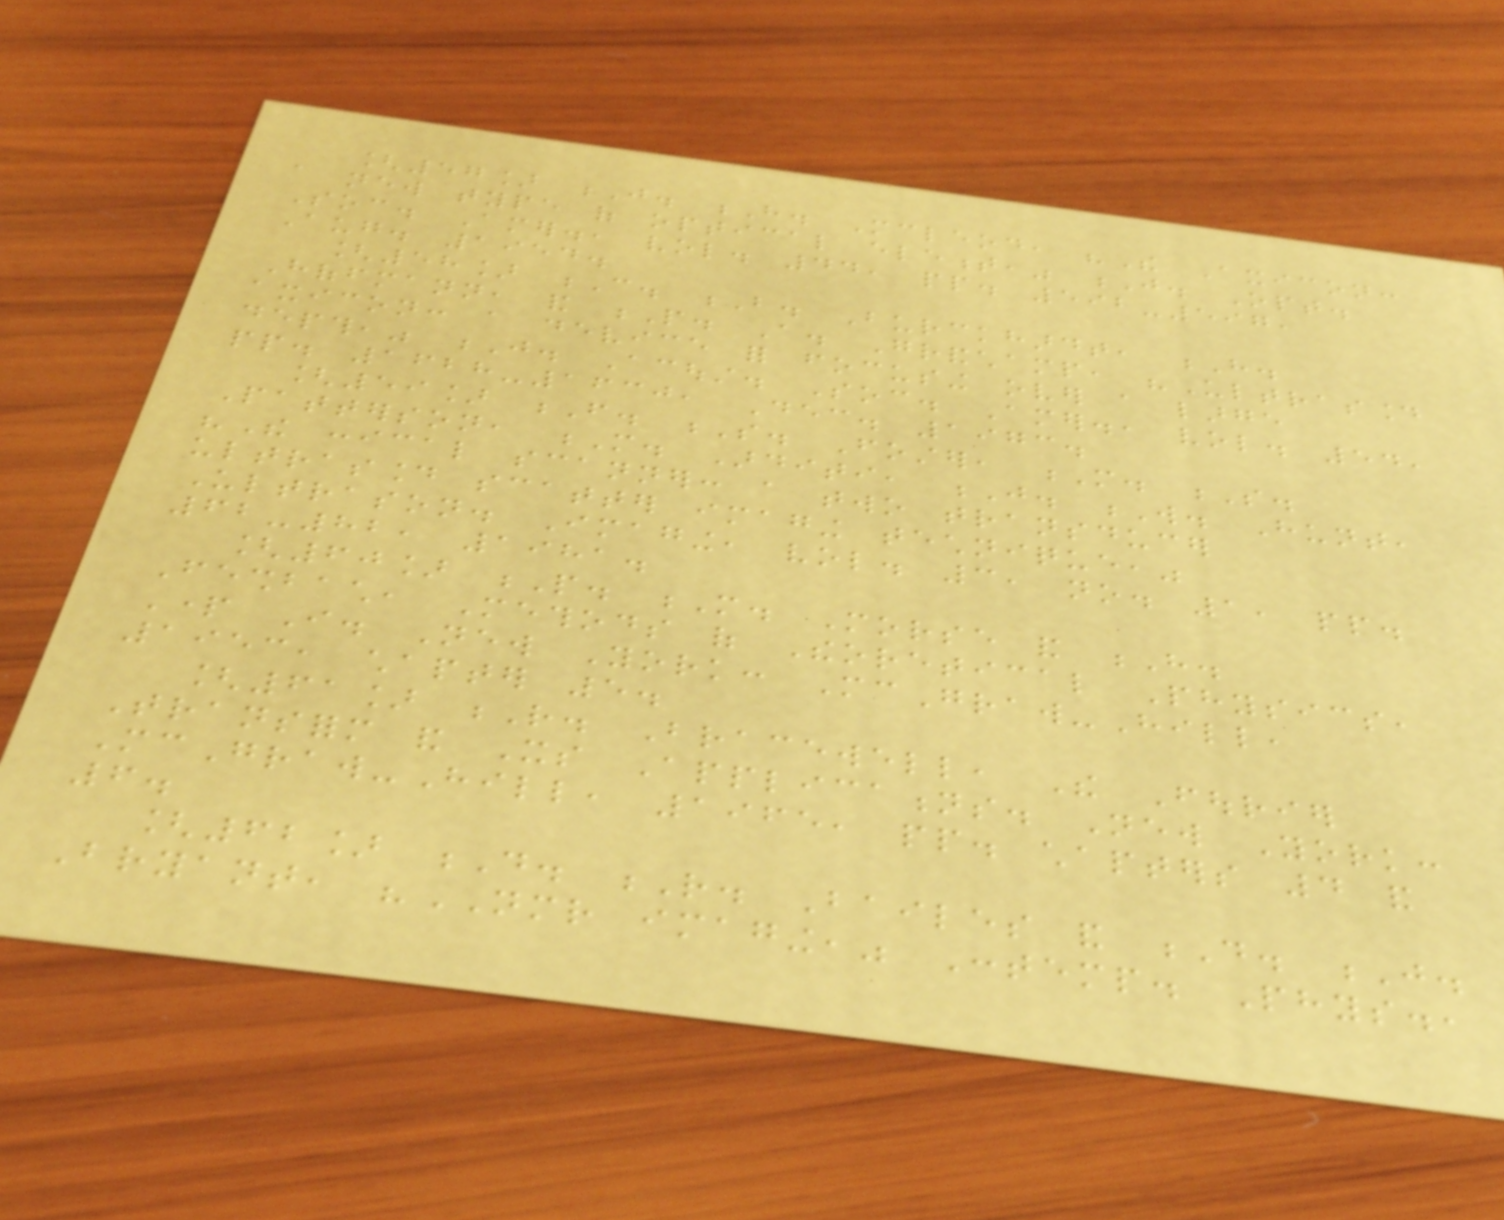[57] J. H. Mcleod, "The Axicon:
a new type of optical element," J. Opt.
Soc. Amer., vol. 44, pp. 592-597,
Aug. 1954.
[58] C. B. Burckhardt, H.
Hoffmann, and P. A. Grandchamp, "Ultrasound
axicon: a device for focusing over a large
depth," J. Acoust. Soc. Amer., vol. 54,
pp. 1628-1630, Dec. 1973.
[59] F. S. Foster, M. S.
Patterson, M. Arditi, J. W. Hunt,
"The conical scanner: a two transducer
ultrasound scatter imaging technique,"
Ultrason. Imaging, vol. 3, no. 1, pp.
62-82, 1981.
[60] P. M. Morse and H.
Feshbach, Methods of Theoretical Physics,
Part I. New York: McGraw-Hill,
1953, chapter 5.
[61] R. Bracewell, The Fourier
Transform and Its Applications. New York:
McGraw-Hill, 1965, pp. chapters 4 and
6.
[62] D. R. Bailes and D. J.
Bryant, "NMR imaging," Contemp. Phys.,
